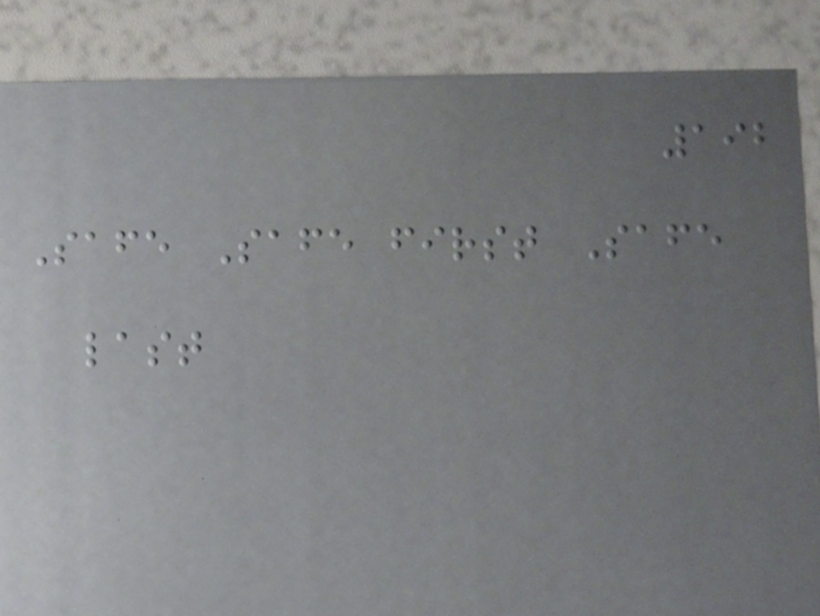192
Safe Safe first Safe
last
